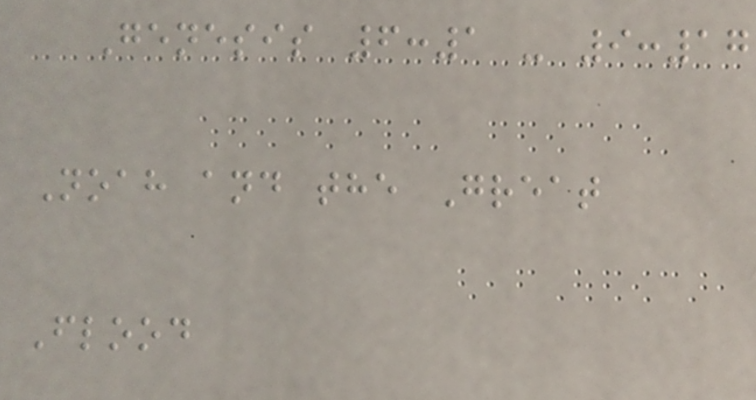Genesis 6:1 - 9:17
Noah and the Great
Flood
